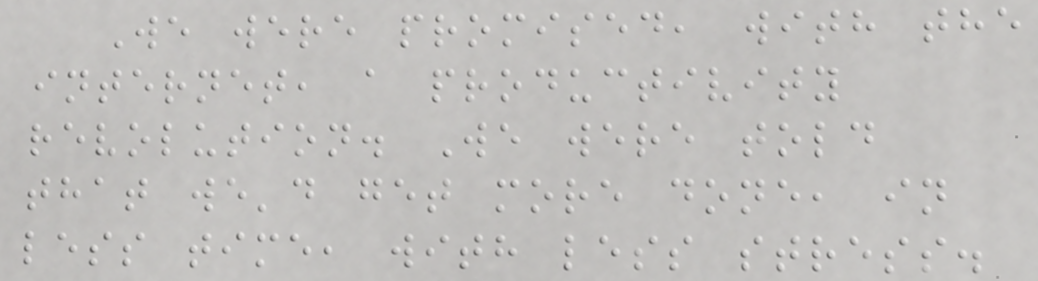We were promised, with the
internet, a productivity
revolution. We were told
that we'd get more done, in
less time, with less stress.
